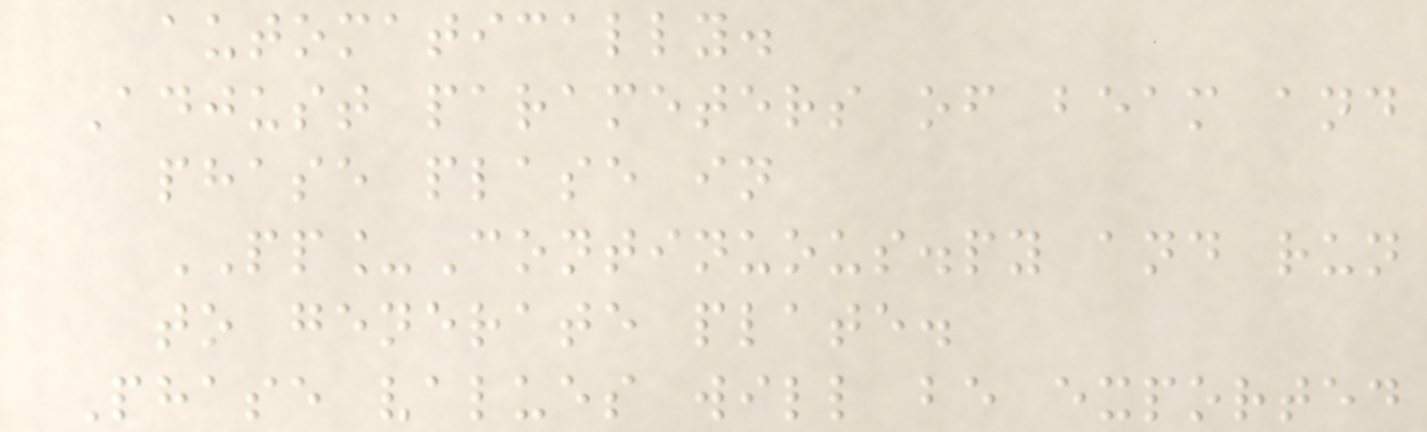automatically.
Adjust parameters of beam and
phase plase in
PP_Continuous.py and run
to generate plate.
Phase values will be exported
